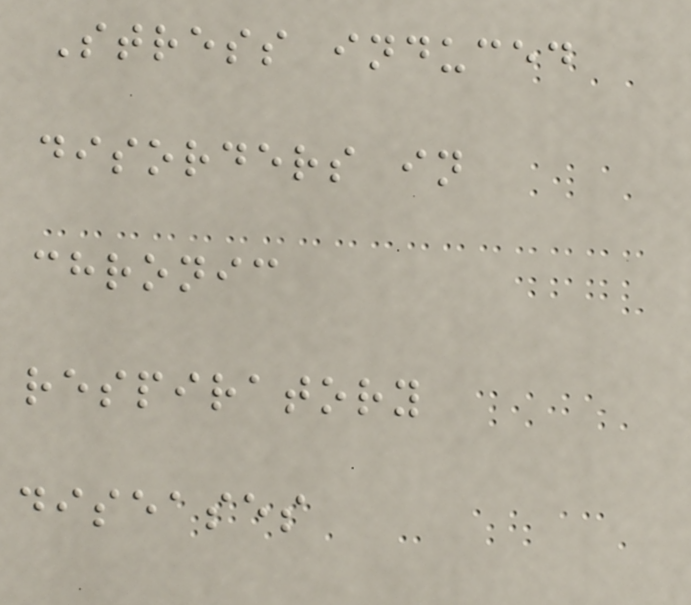Stress induced
disorders in
chronic
respiratory
diseases
